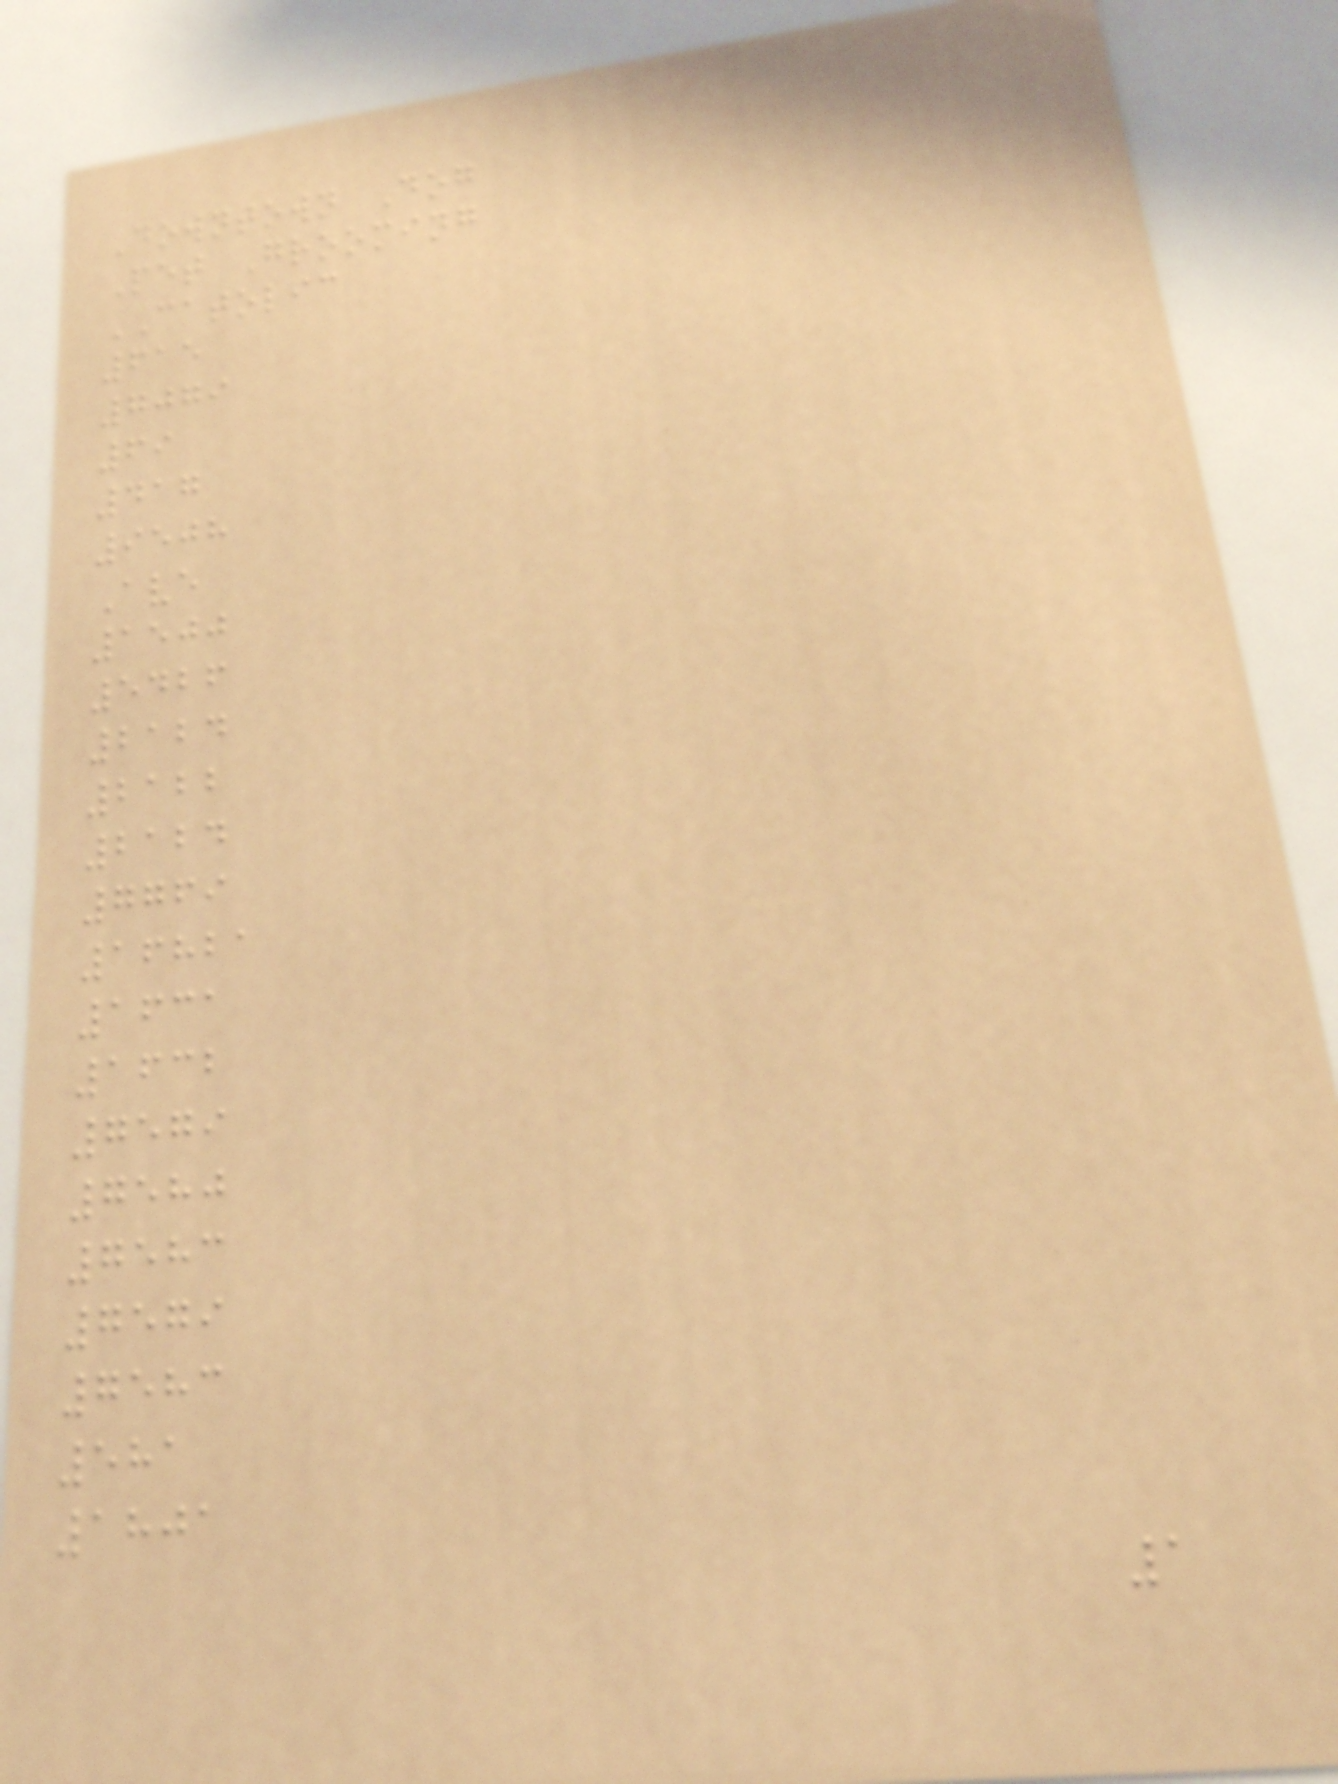Downtown Dog
Pet Grooming
CATOLIC
615
7079
69
417
9508
Ave
1500
5426
2124
2122
2124
7769
16821
1631
1632
7579
7580
7583
7579
7583
581
1801
1
